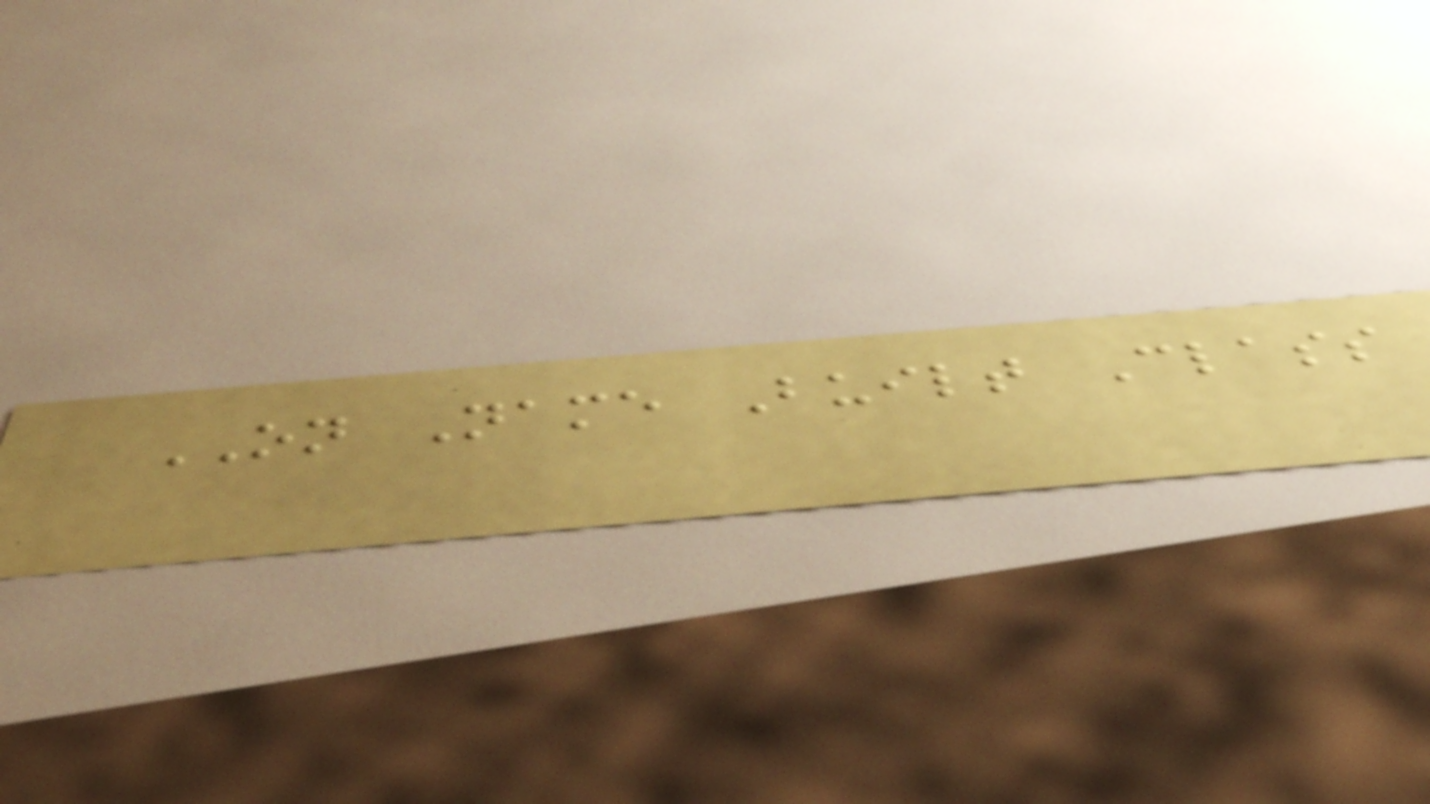ON Name Built Class
